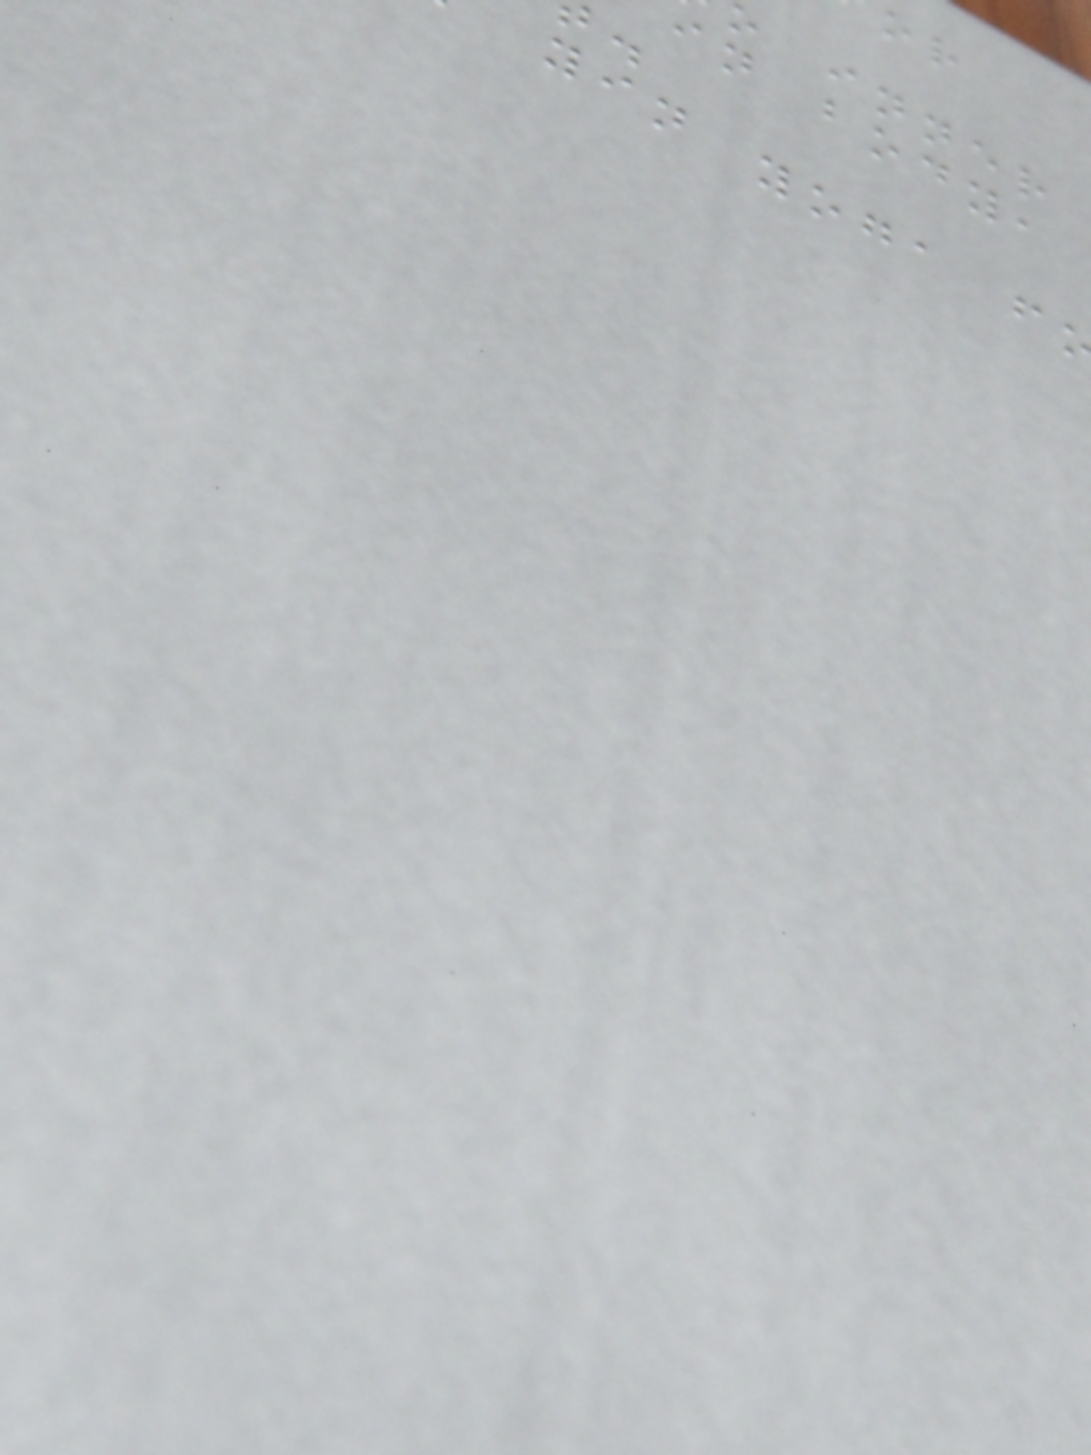o inner
in body,
yin yoga f
